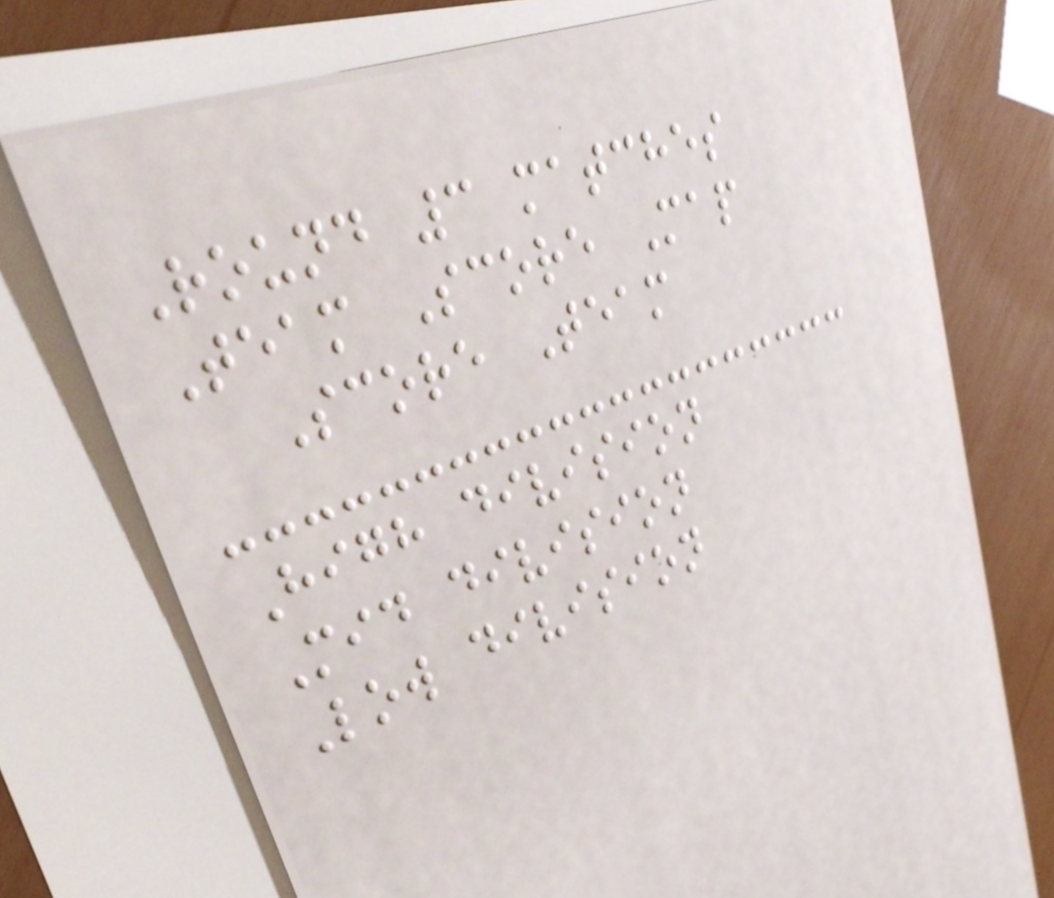Round 3 matches
Team Score Map
Score Team
High division
Mid division
Low division
